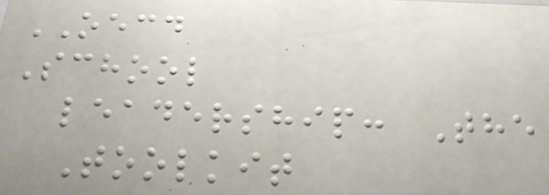OECD
School
leadership: The
Toolkit
